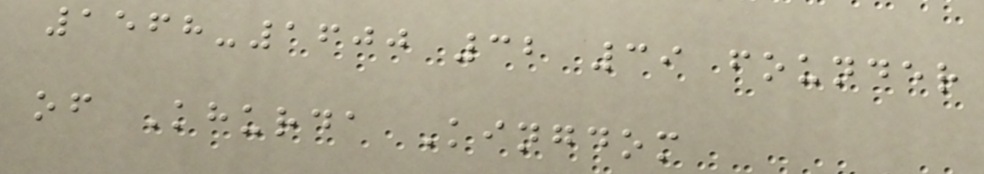1568-1600 32 39 founder
of Khurda Kingdom
